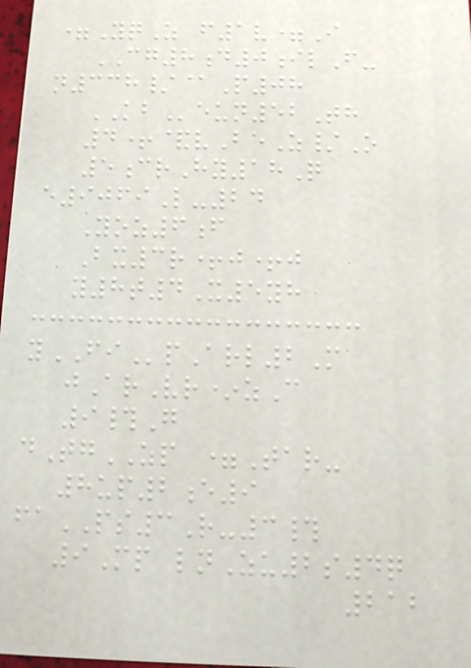=YqZ f1v=I
CG8d0ilF-
n338/@P08
KBeun52Th
4+&vBeZ/O
5crHy18Q
e9069L-24
Yoz6f
Bx3r+j+j
y8t4X5yh
yFIpArl2M
jArVr*zC
9#G
dTgZP =Tar-
8up2e9
faPS3R-3#
9Mp lnZu2s4q
212
